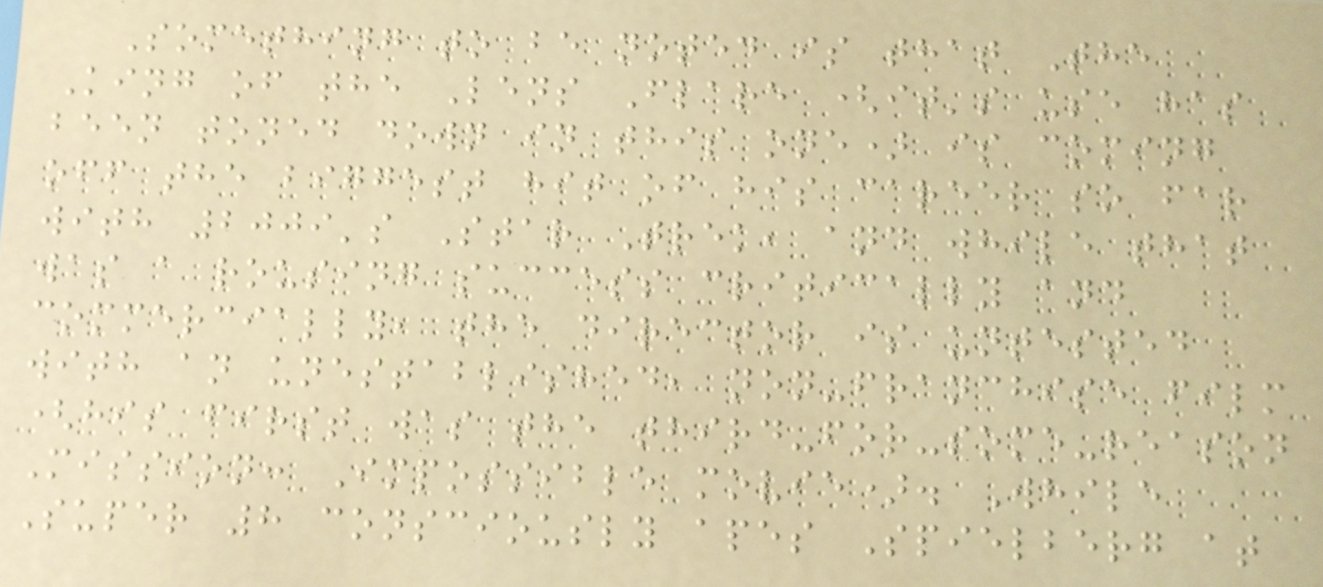Something to be noted is that The
King of the Lens Flare (it's use has
been toned down in this one) is coming
off the biggest hit of his career so far
with 2009's Star Trek, and while that
was a rousing success critically and
commercially, the director is untested
with an unestablished, non-franchise film
(his first was the third-for-some-reason
Mission: Impossible movie). While
Super 8 consciously apes Spielberg at
